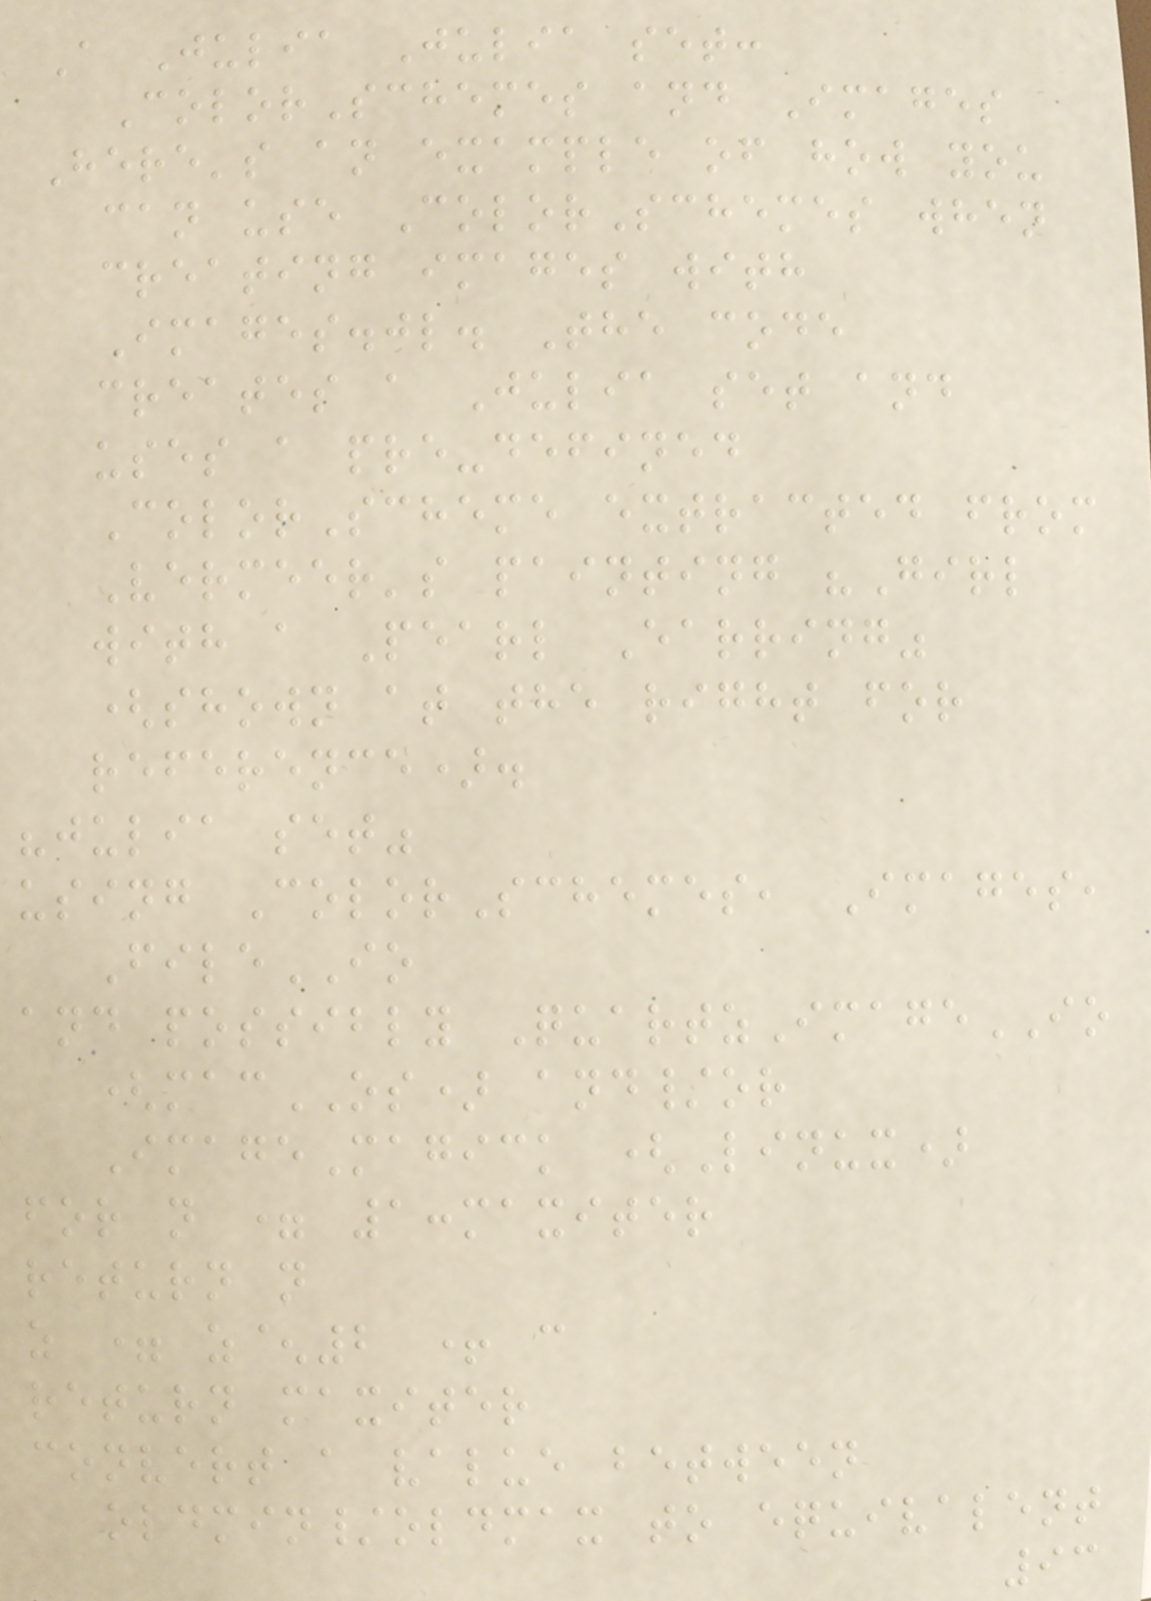A Julia Julia set:
ColorSchemes and Images
Here's an example of how you
can use ColorSchemes when
creating images with
Images.jl. The code
creates a Julia set and
uses a pre-defined
ColorScheme extracted from
Vermeer's painting "Girl
with a Pearl Earring"
(shown at the right for
reference).
"julia set"
using ColorSchemes, Images,
FileIO
and possibly QuartzImageIO
(macOS) and/or
ImageMagick (Linux)
for n = 1:maxiter
return n
z = z^2 + c
return maxiter
convert a value between
oldmin/oldmax to equivalent
93
